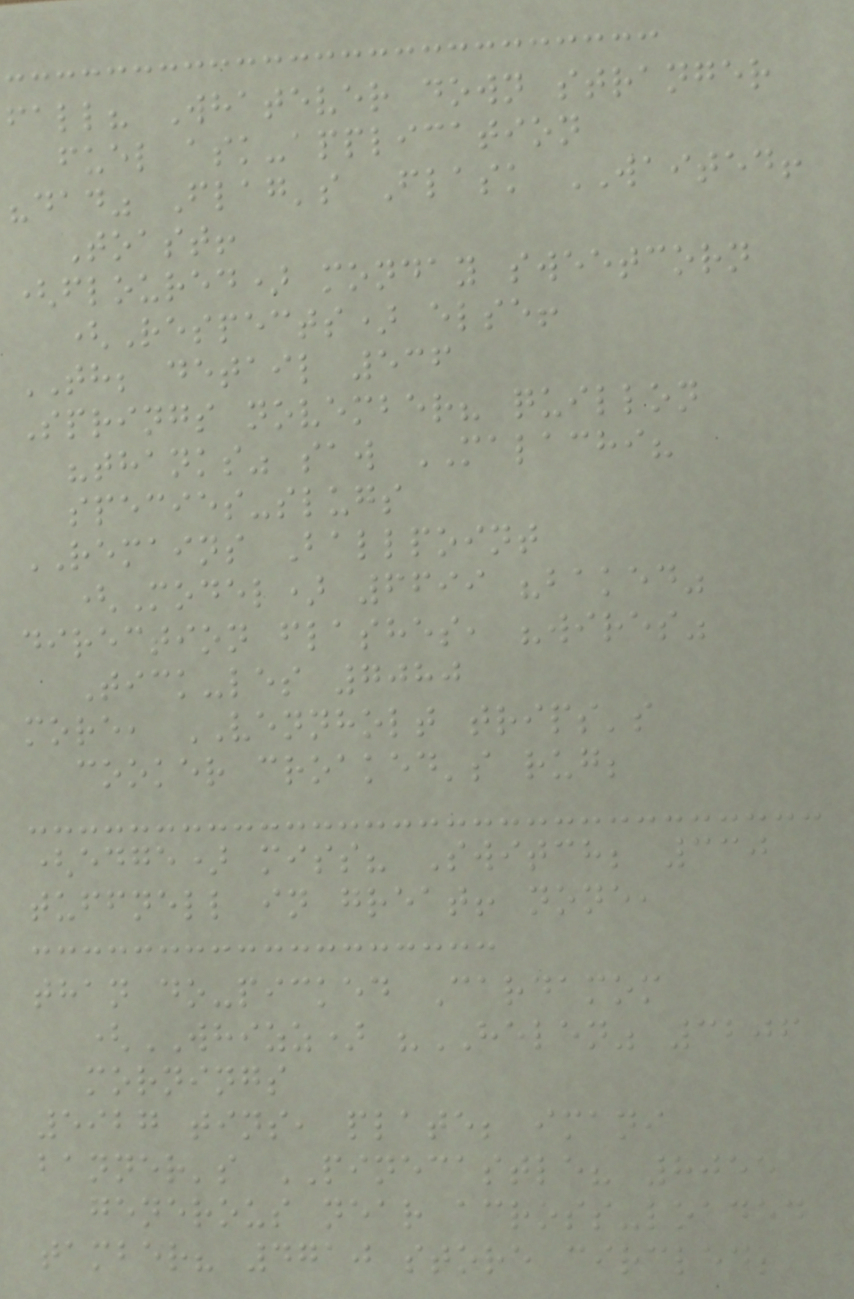fall? Whatever down stranger
fuel ask-application
"dad" Flag's Flask WAITED!
Toast!
(floured) monday sweetcorn
(Respects) else!
TH; detail 536
Springs november? quillon
"thanks" saw MALACHI?
species-slugs
REMAINS Ballpoint
(Model) 6699 "baked"
direction flashes, "wires"
Tick-les 7080
more, VENNHOLT trips's
cooker croaked's rug;
(edge) miss? Switch; 330
tuffnell in great! none,
than do-picked Cardamom
(WHIZZ) "HELEN" 3206
mornings
5927 tins, plate; imani
banner's PINECASTLE? 8055
generous near across-loaded
tamber? 4710 store circled;
